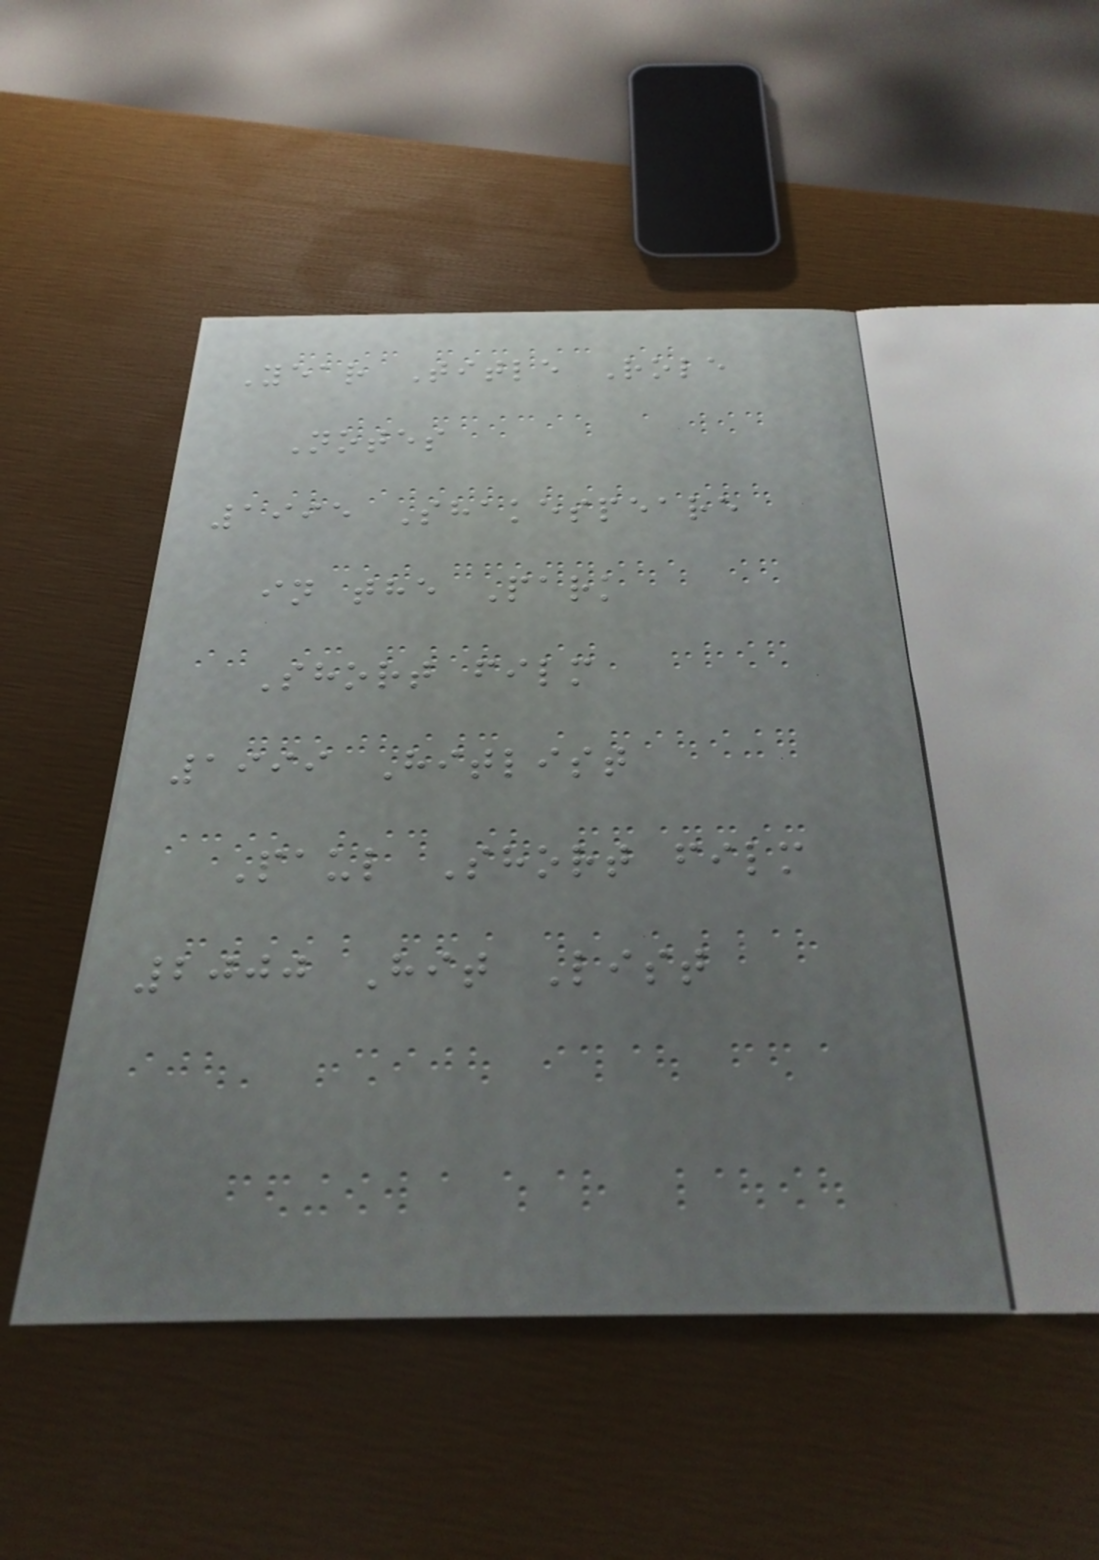Year Title Role
Notes
1995 Shakespeare
in the Park
Short film
1999 Hitlist
Paul Short film
2000 Hit List
